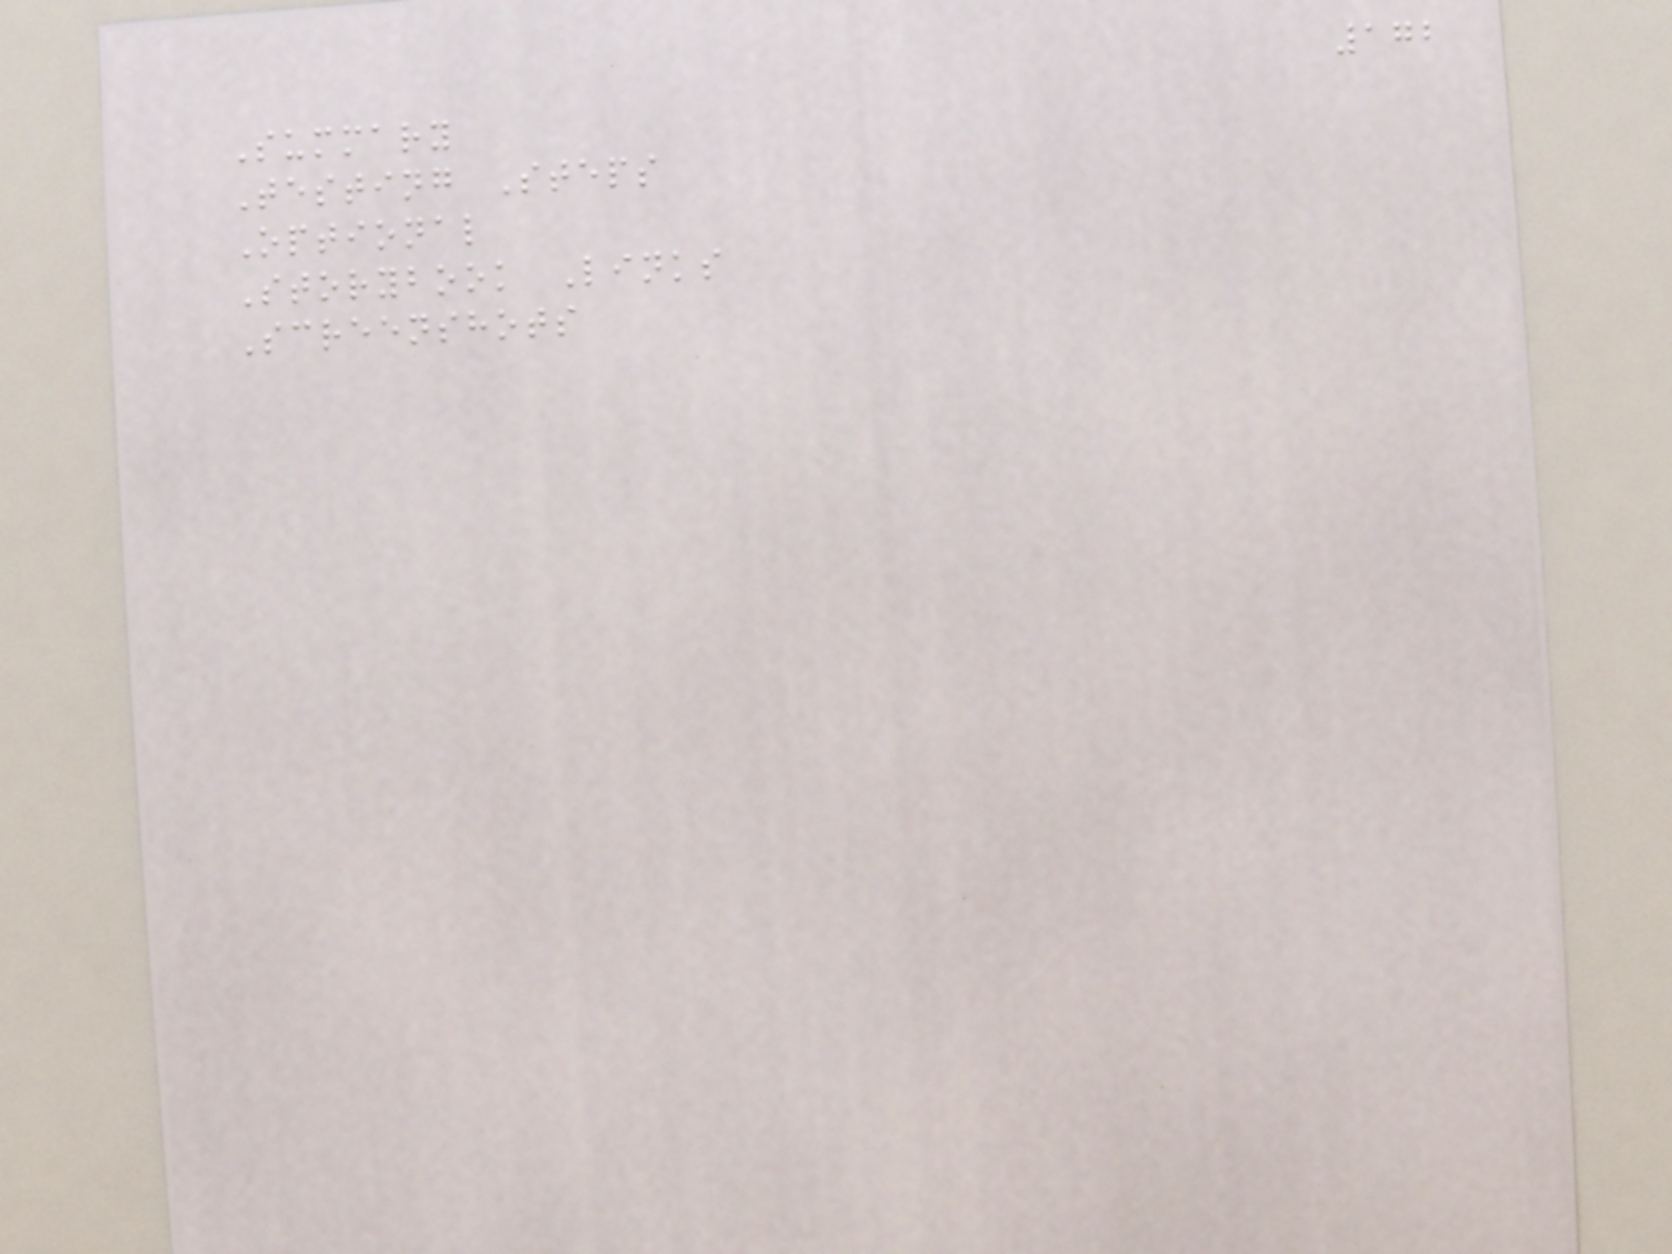172
Summary
Testing Steps
Optional
Storybook Links
Screenshots
